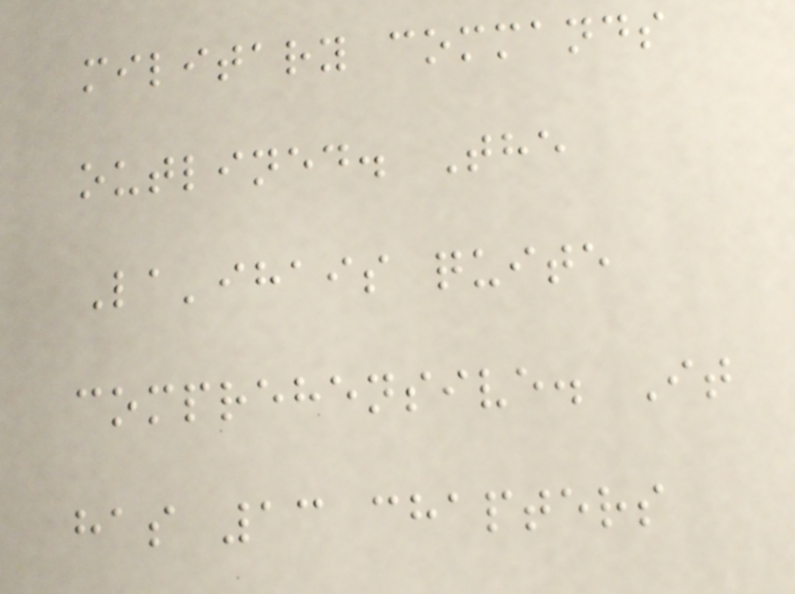military commands
outlined. The
La'ihais quite
comprehensive. It
has 13 chapters
